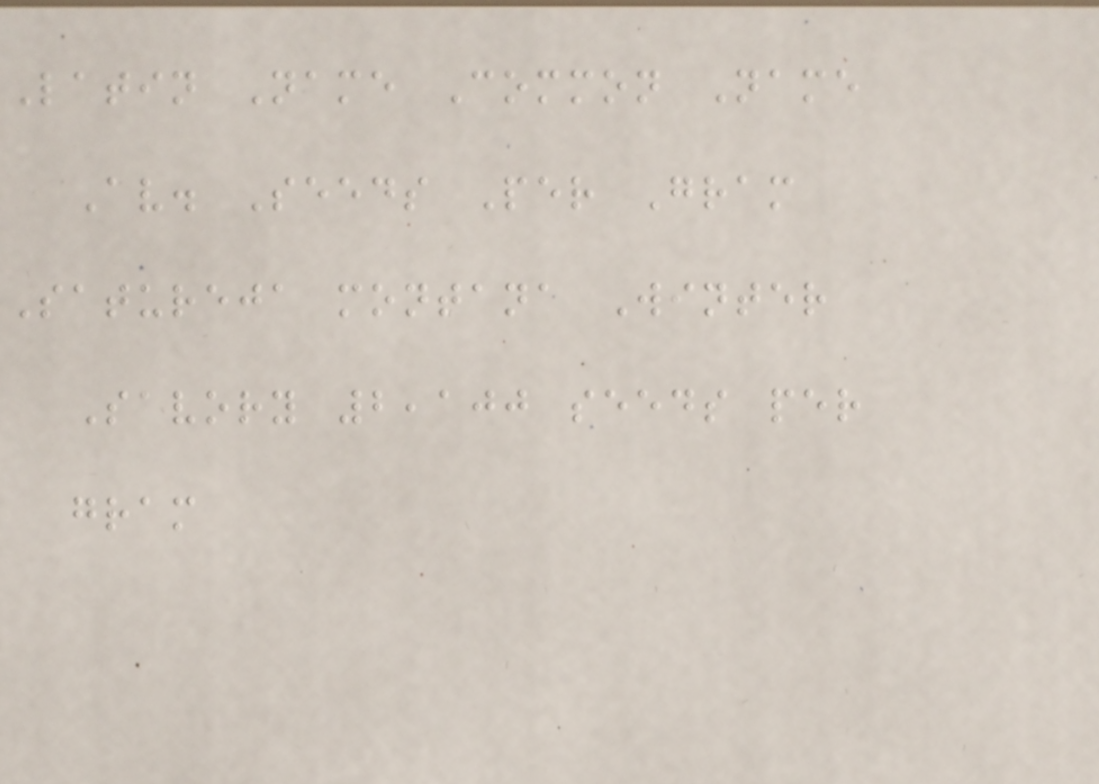Latin Name Common Name
Av. Seeds Per Gram
Satureja montana Winter
Savory 2,100 seeds per
gram
